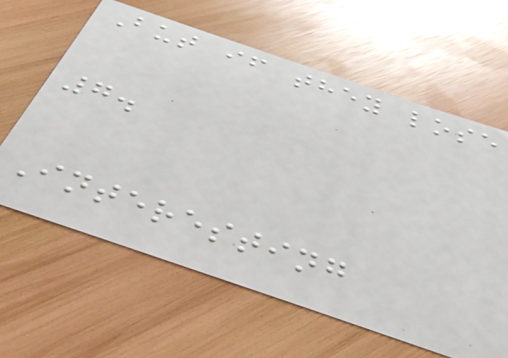But if they lose
7.
Interesting
